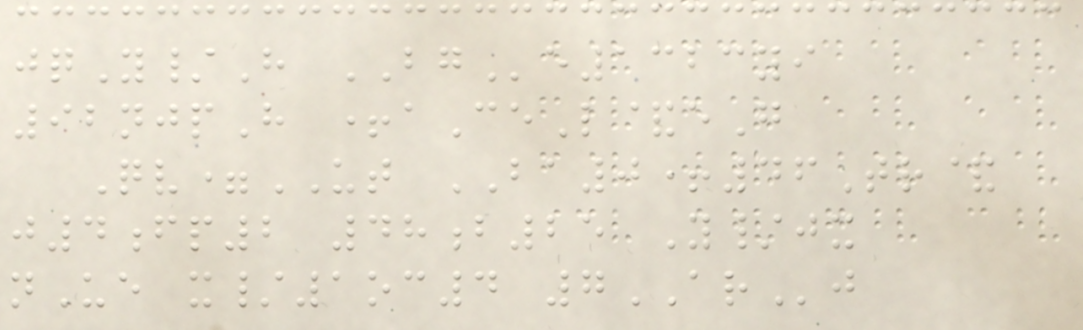jqY/H BGe1323yi
92njpH +aCeL&eG
Qv=UT BA0+46Tr&
j4fp2 48b25 Y/jx
nUe x/1oc4 7ARj
